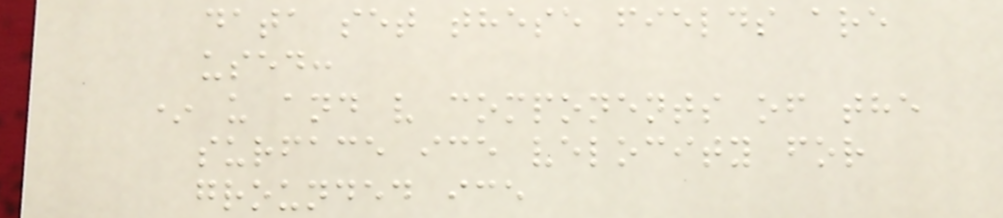data set these fields are
used:
* u and v components of the
surface ice velocity for
grounded ice
